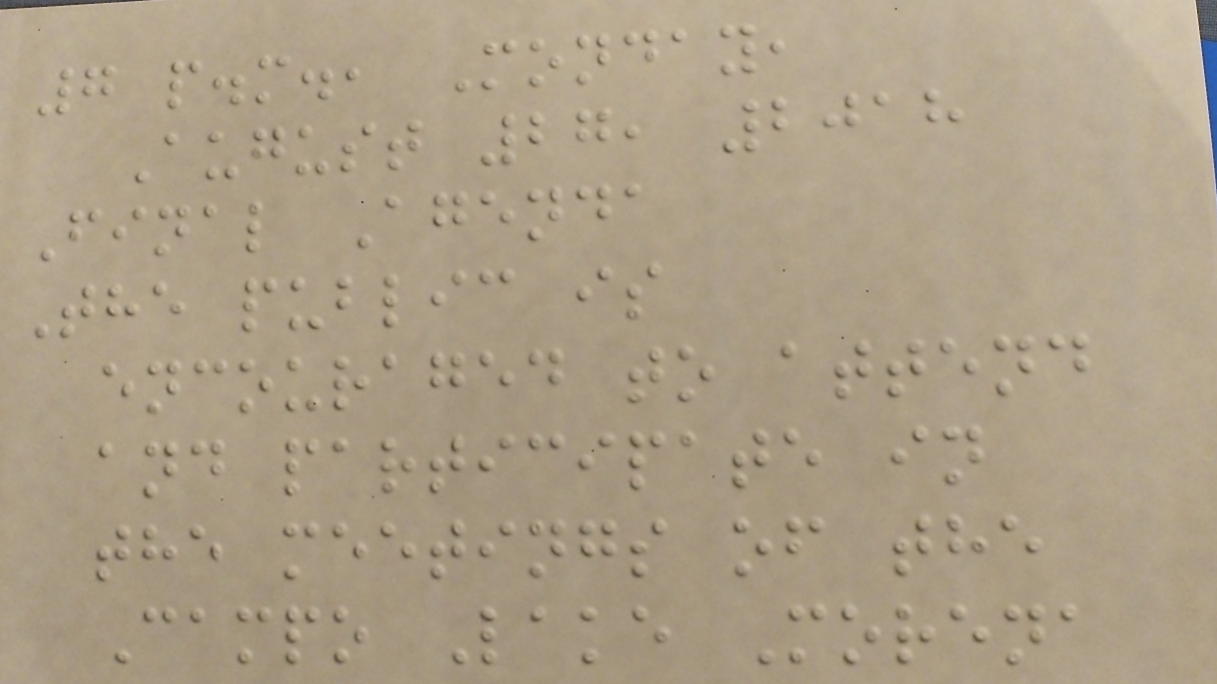7 p.m., Monday,
August 27, 2018
Final Agenda
The public is
encouraged to attend
and participate in
the meetings of the
Campo Lake Morena
